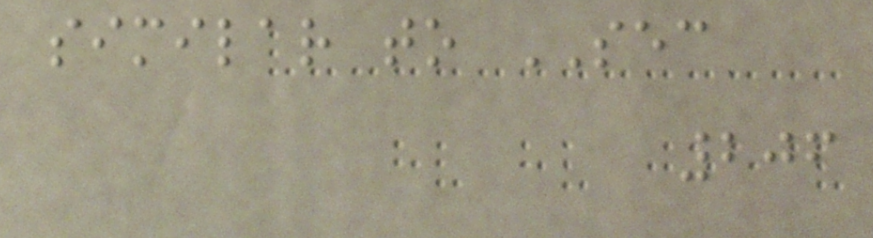similar to SEC
206
